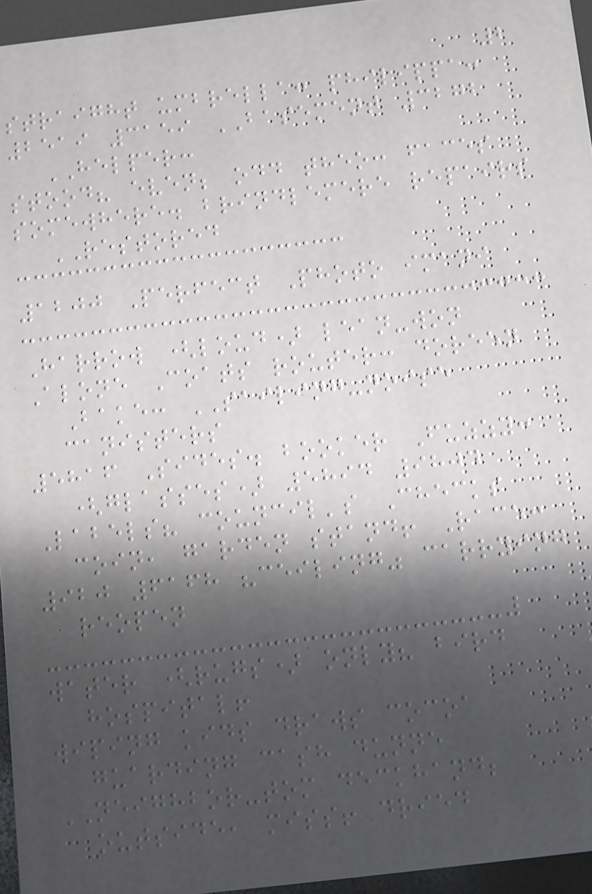2
straight umbrella: philippa:
2519 3159 BASEMENT 3272
HELPER:
stood? even; odd theo: faces
somewhere. brindlemere repairs
RESTORED
1200 Perfect Photo imani
Harrow (loud) lean-won
Alone Coats router: doreen
Bake: SAILING-noise
canisters
5816 Sides. booker Fuzzy:
(glasses) 5894 9804
Labels? council's Checks
coin, garden stand! Race:
920 6168 "ceiling" carrying
reopen
water (rugs) only? bird
hospital!
wiping kids draws cocoa
guarding cash dunne
NEIGHBOR-tom deckhand;
outside, miss! dried
